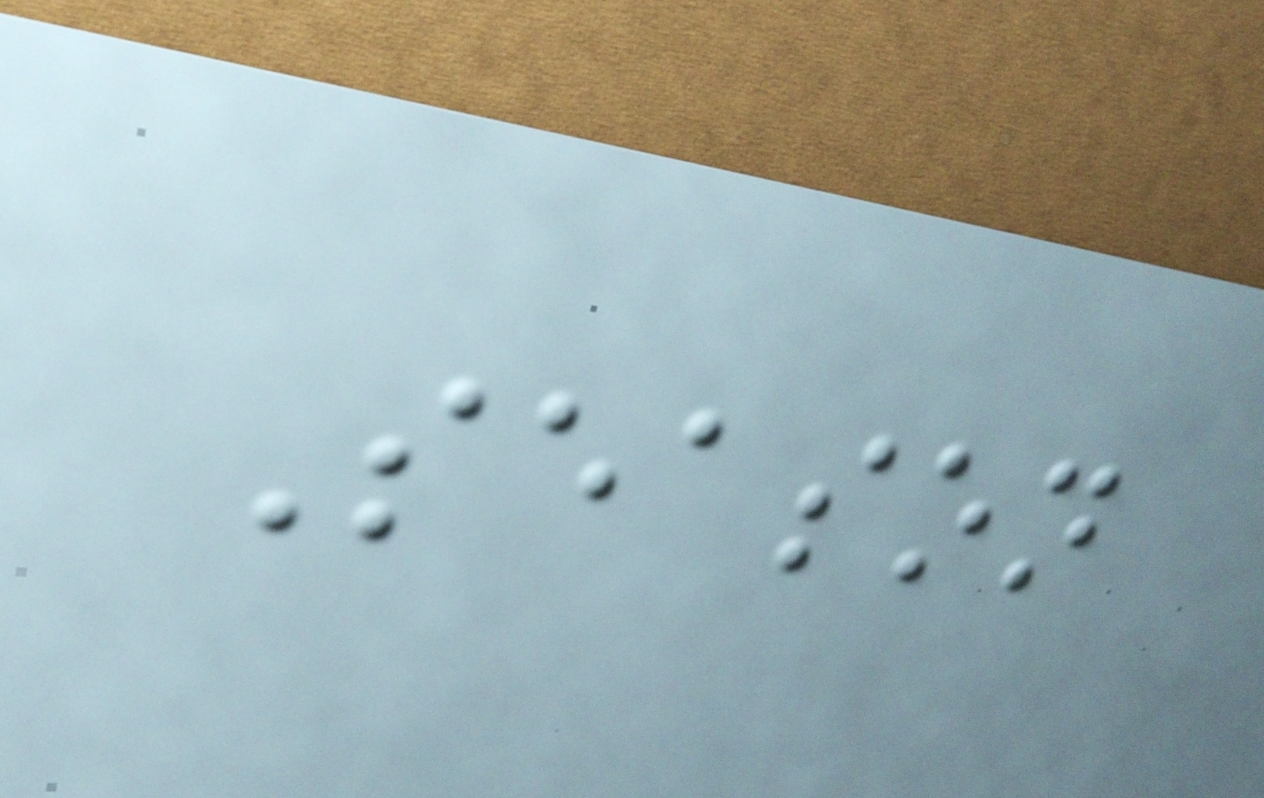Season
